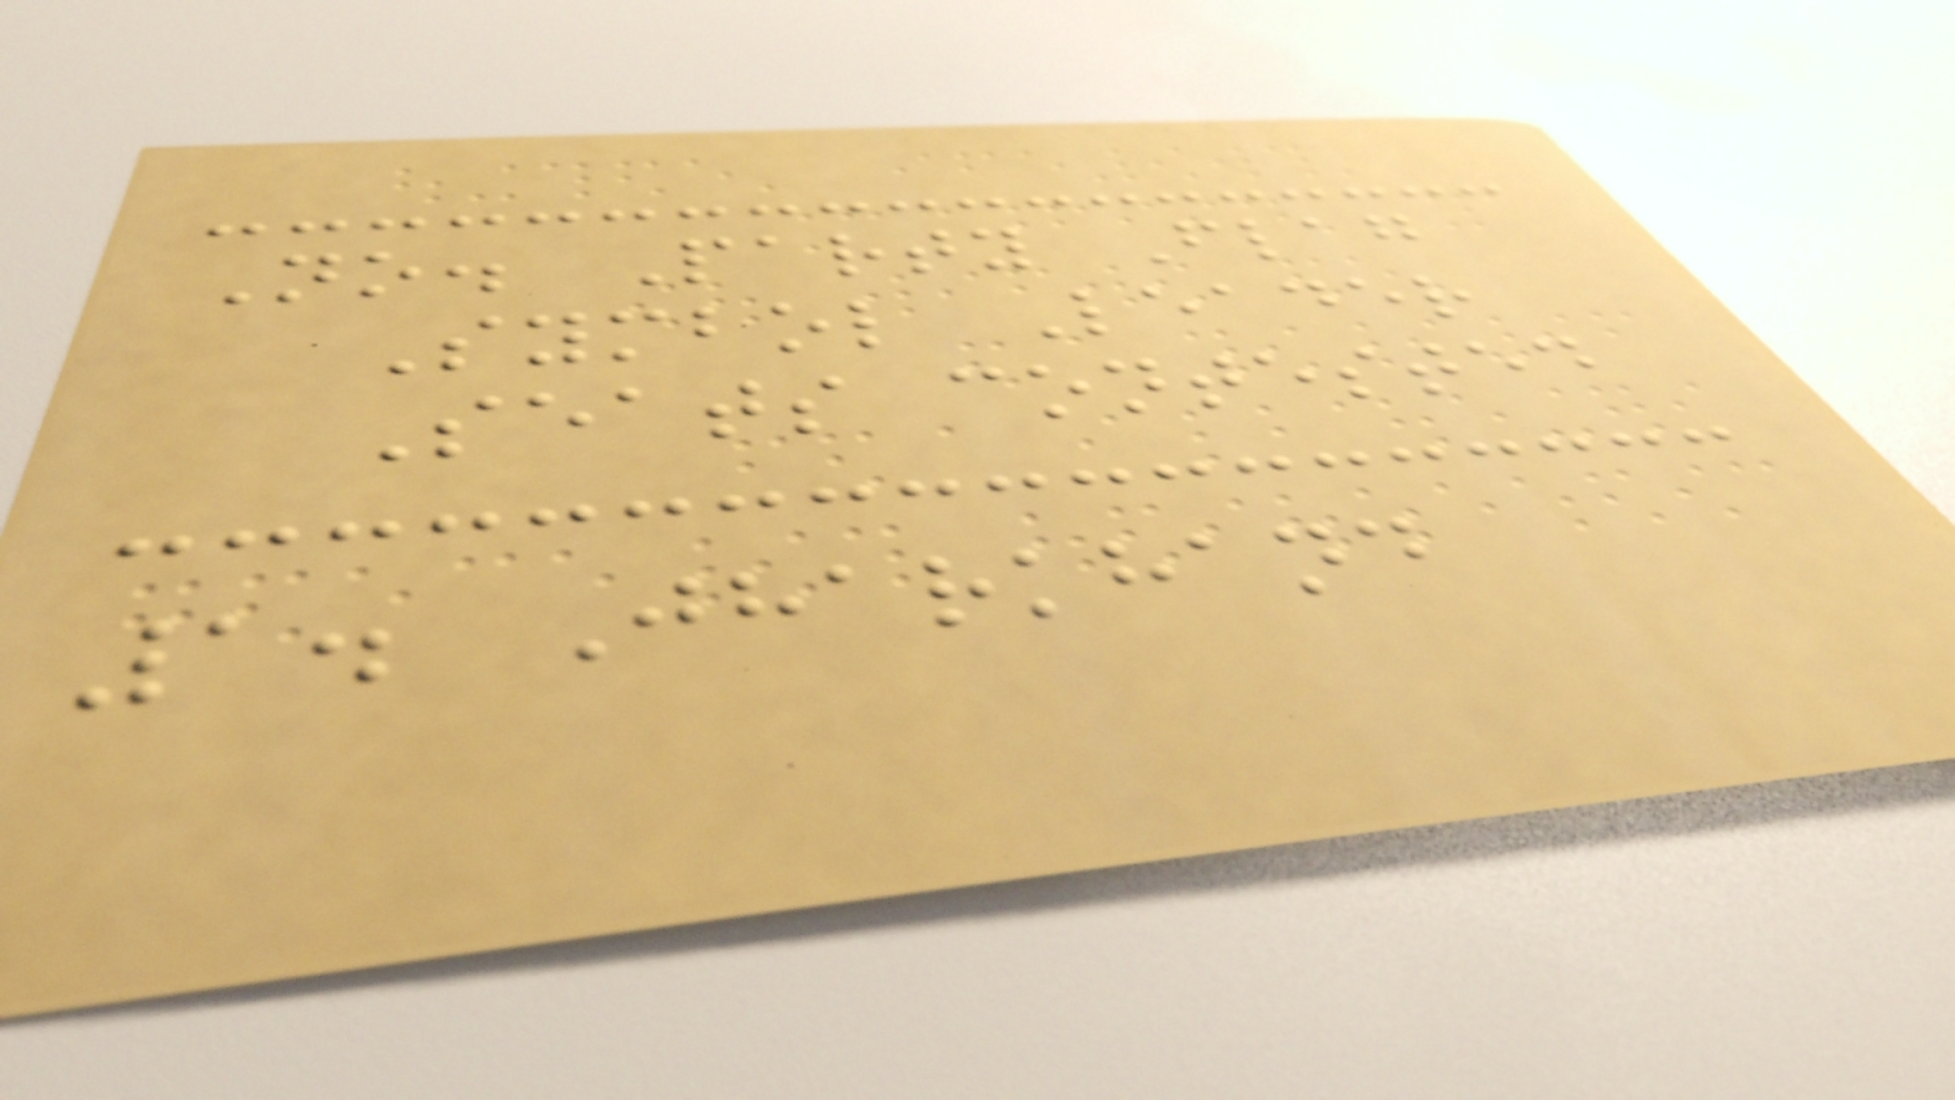No. Party Flag
Symbol Leader
Seats contested
1. Jharkhand
